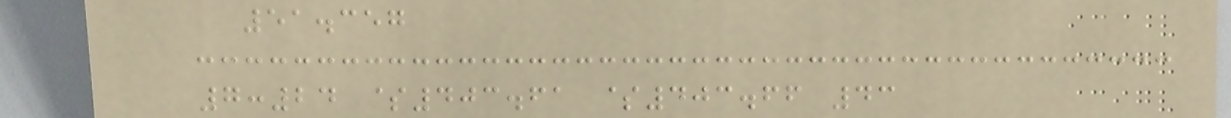51.357
7:24 $403.61 $403.66 43
